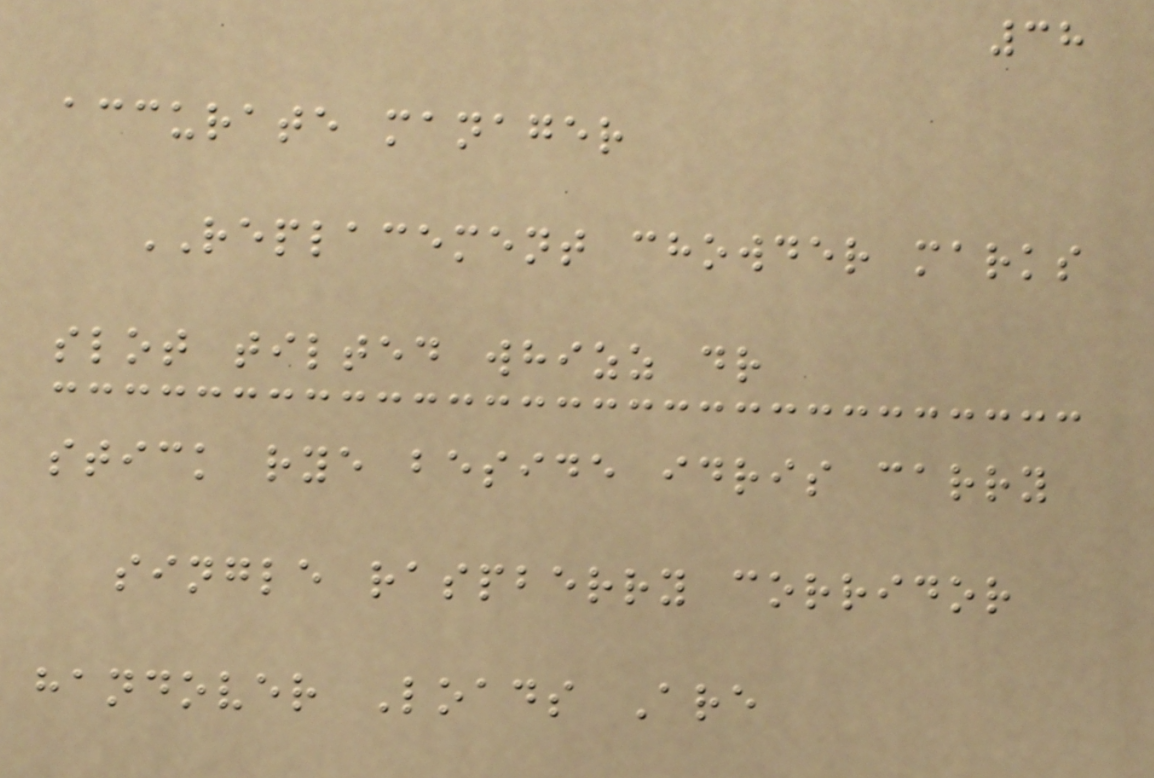38
accurate manager
REPLACEMENT chowder marks
slot tilted whizz dr
stick rye beside idris carry
single raspberry corridor
handover Loads Are
